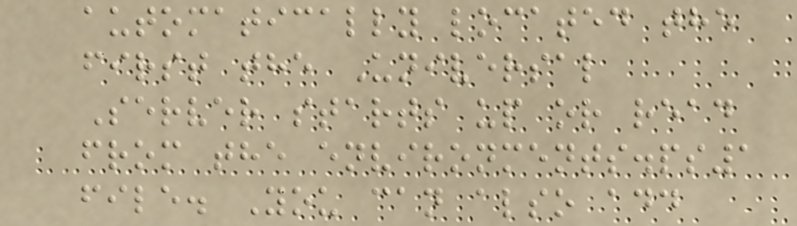automatically located the
first the Universal
Server starts up or read
from the environments.ps1
file. You can also add
